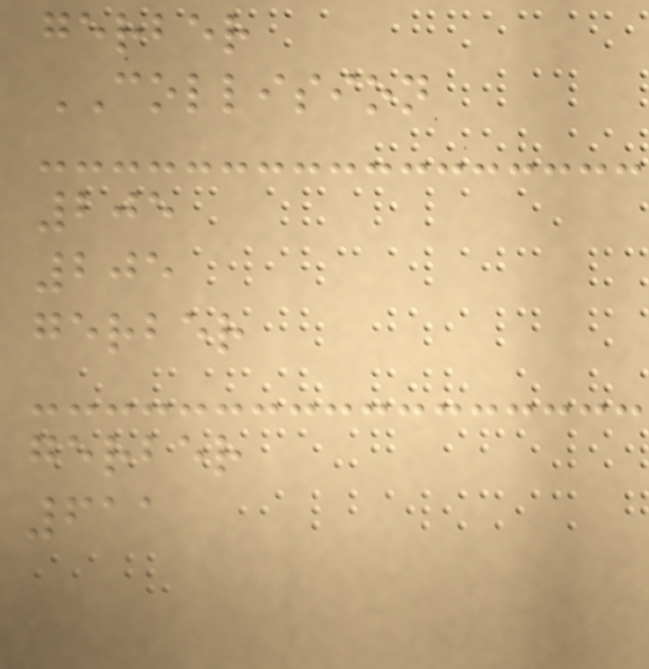gerber
COLLISION
205
205
gerber
gerber
611
